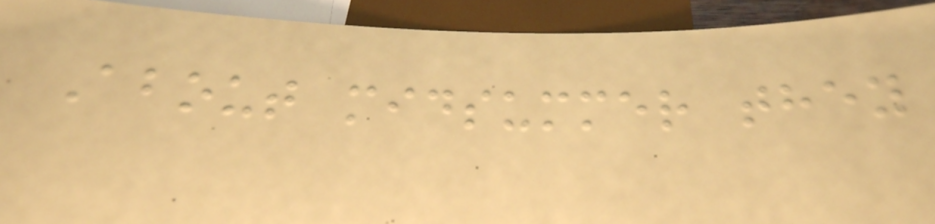About midsummer they
